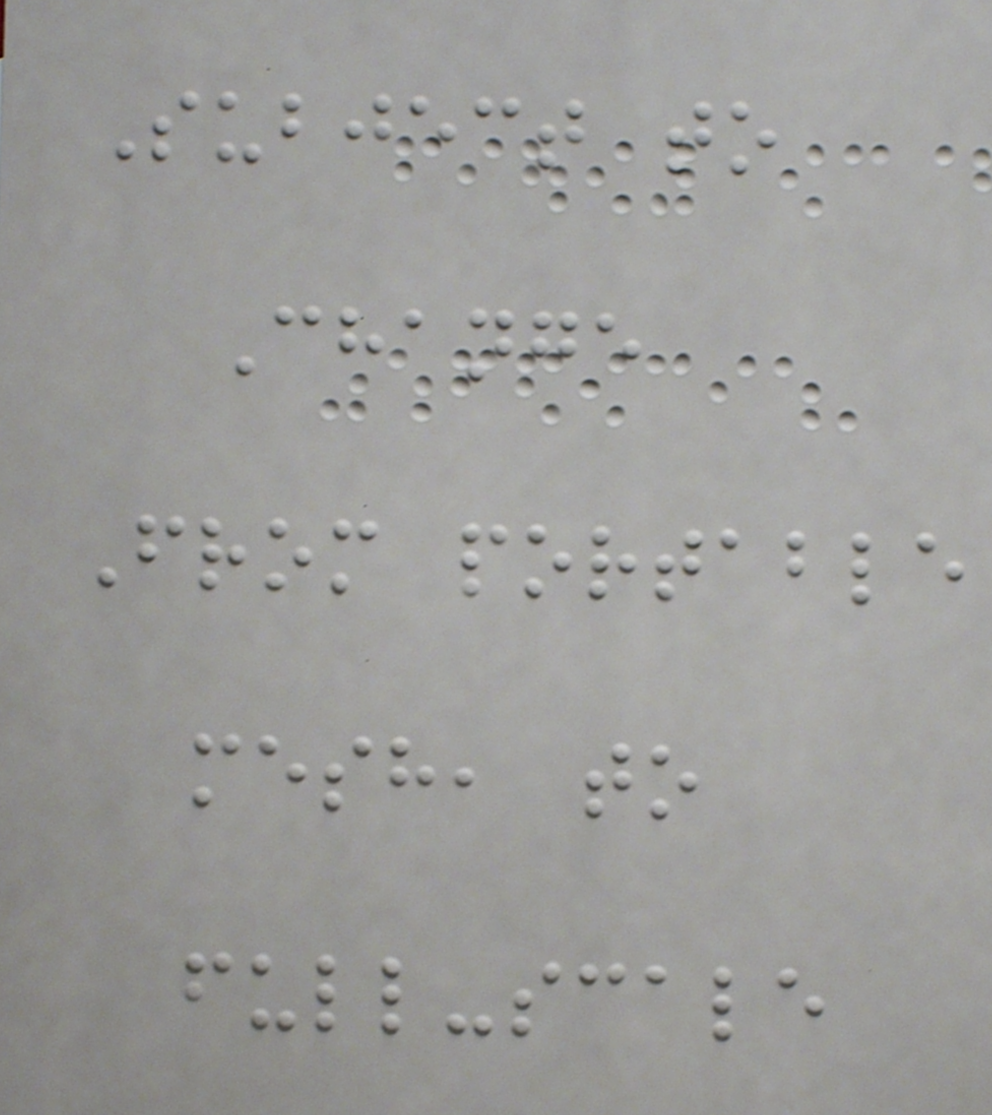Subject to
Change
From portable
mesh, to
full-scale
